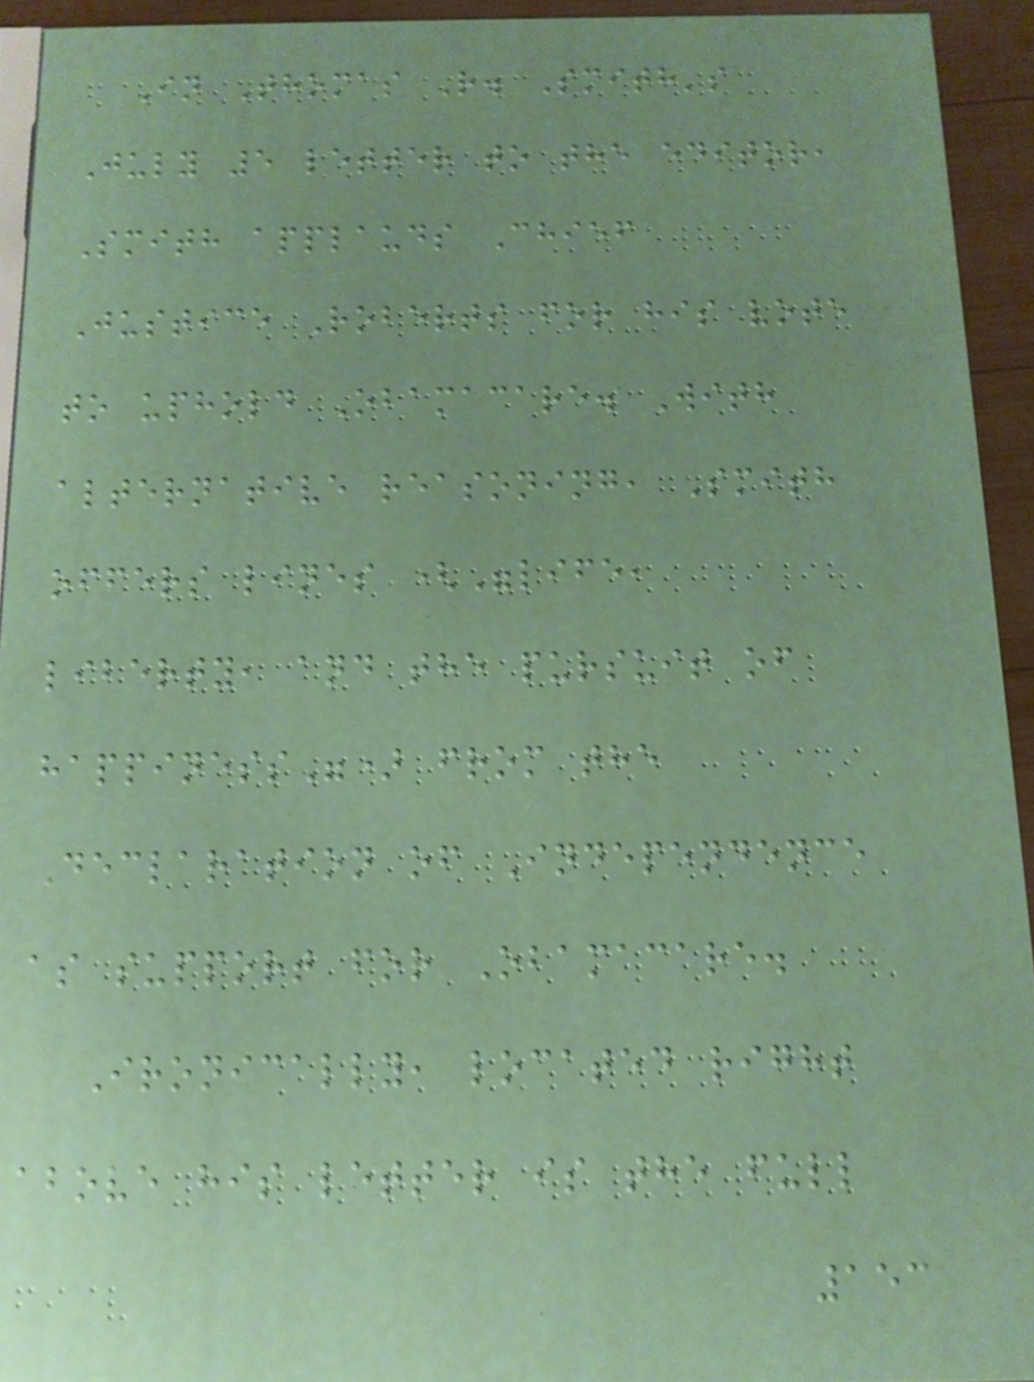In Thomas R. Smith's
July 5 letter to the editor,
Smith applauds Chief
Justice Roberts for his vote
to uphold Obamacare. With
alternative reasoning, Smith
offers lines ("life,
liberty, and the pursuit of
happiness") from the
Declaration of Independence
as support for Obamacare.
Ironically, located right
above his letter is the full
153
